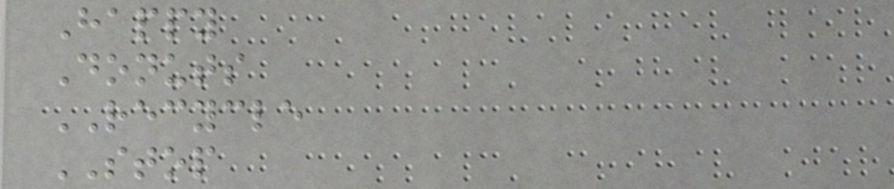Happy
Donuts
RECYCLE
STOP
